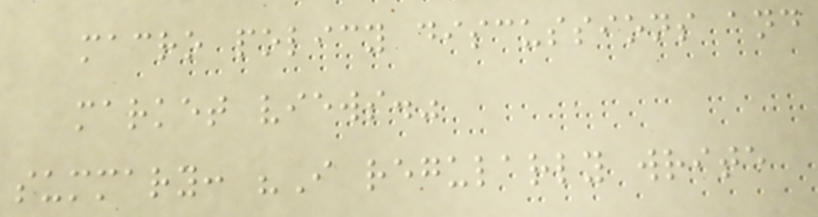macro policy discussions and
market views."
summary: "I regularly write
